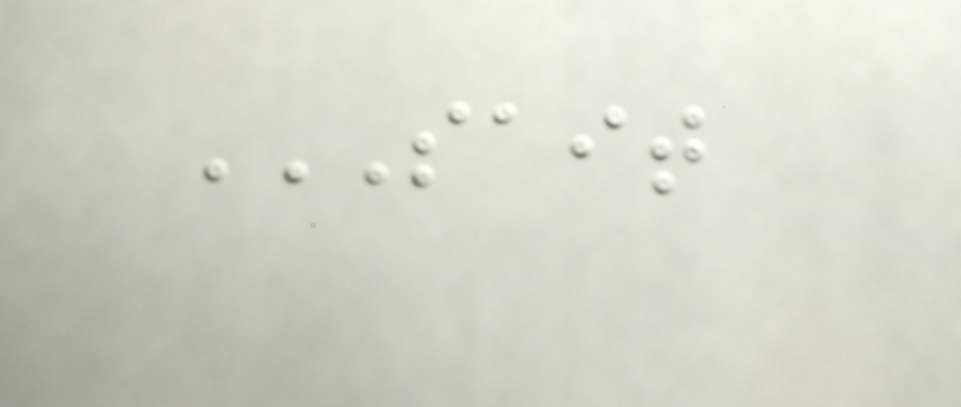SAIT
